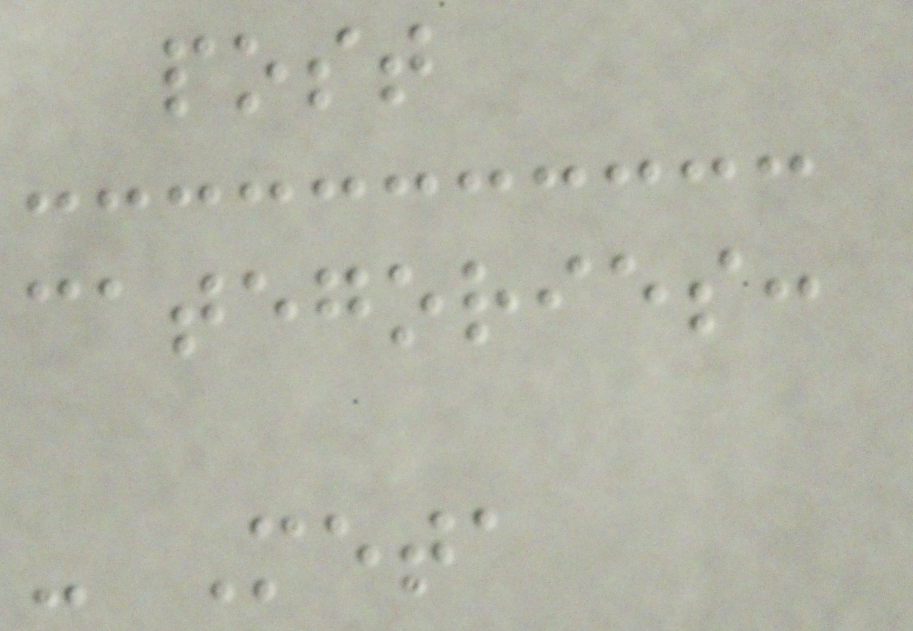post
categories:
- Meta
